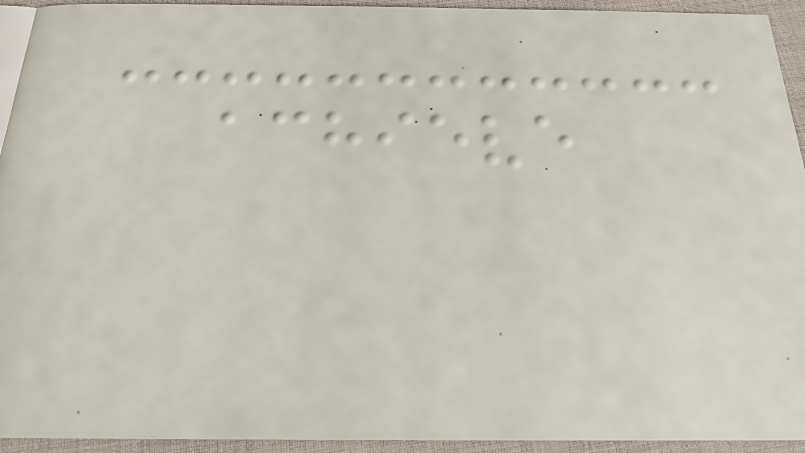achieve
